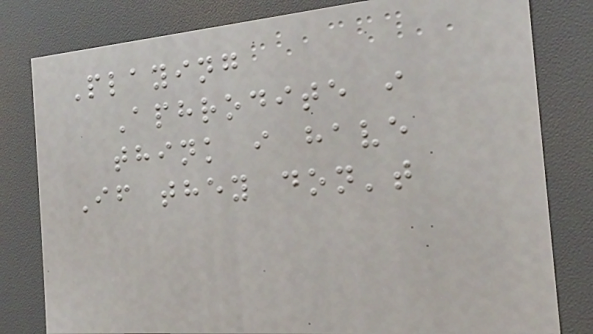Playing
Aphrodite i
think i have
If they don't
